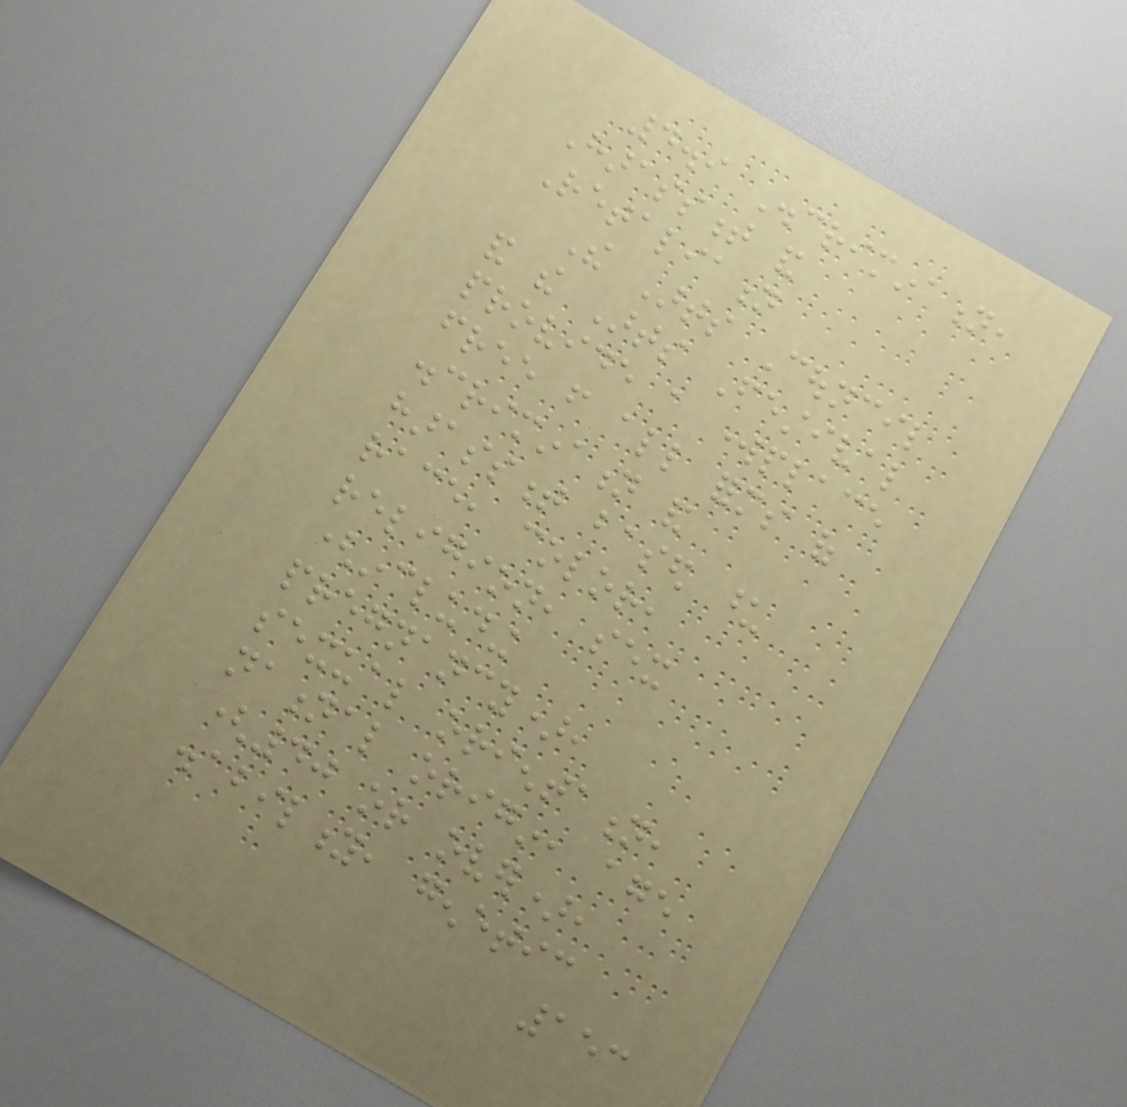4.9 Discrimination,
Harassment and
Retaliation
The Arts Council
and the Arts Festival
provide a workplace
free from all forms of
discrimination and
harassment based upon
race, color,
religion, sex
(including
pregnancy),
sexual orientation,
national origin, age
(40 or over),
disability, genetic
153
